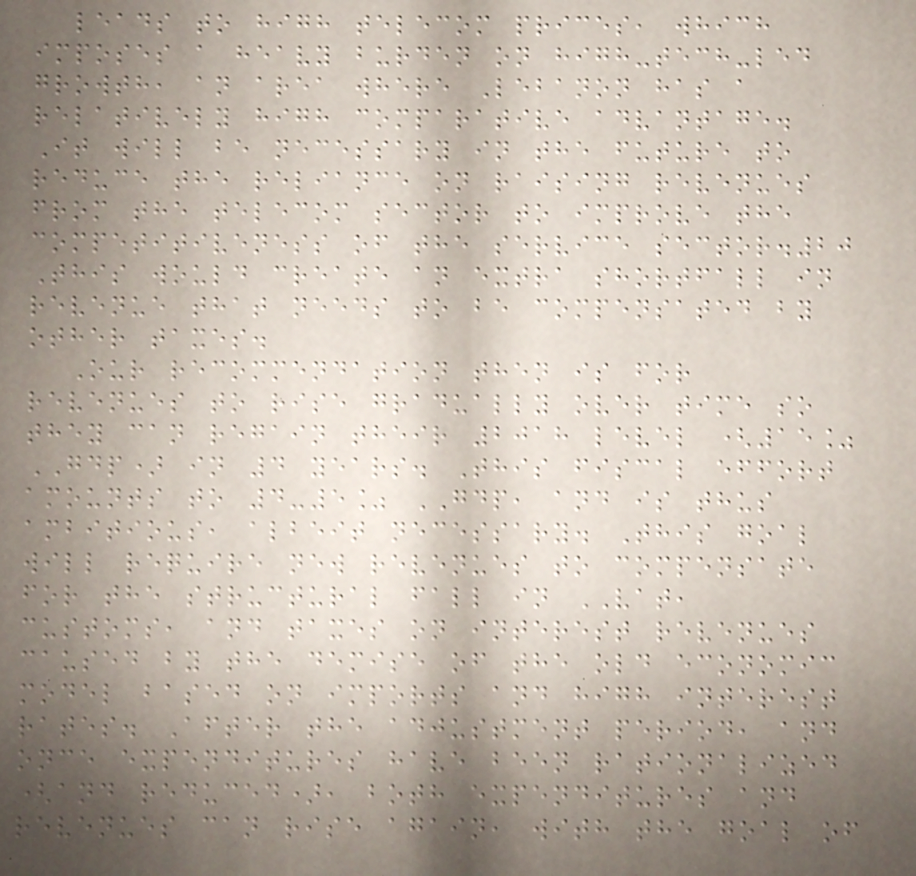leads to high telecom prices, which
imposes a heavy burden on high-tech-led
growth, an area where Lebanon has a
relatively high comparative advantage.
It will be necessary in the future to
reduce the reliance on raising revenues
from the telecom sector to improve the
competitiveness of the service sector.20
This would create an extra shortfall in
revenue that needs to be compensated by
other taxes.
Our recommendation then is for
revenues to rise gradually over time so
they can regain their 2018 level (15%
GDP) in 4 years. This fiscal effort
amounts to 4-5% GDP, and is thus
ambitious, albeit necessary. This goal
will require new revenues to compensate
for the structural fall in VAT,
customs, and taxes on interest revenues
caused by the demise of the old economic
model based on imports and high interest
rates. After the adjustment period, and
once expenditures have been rationalized
(and reduced), both expenditures and
revenues can rise again, with the goal of
